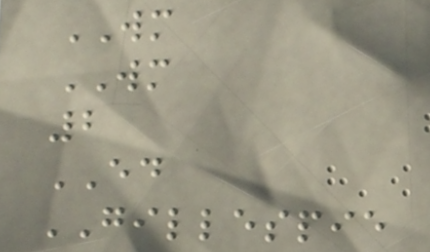WM
WM
2
ED
GILLESPIE
